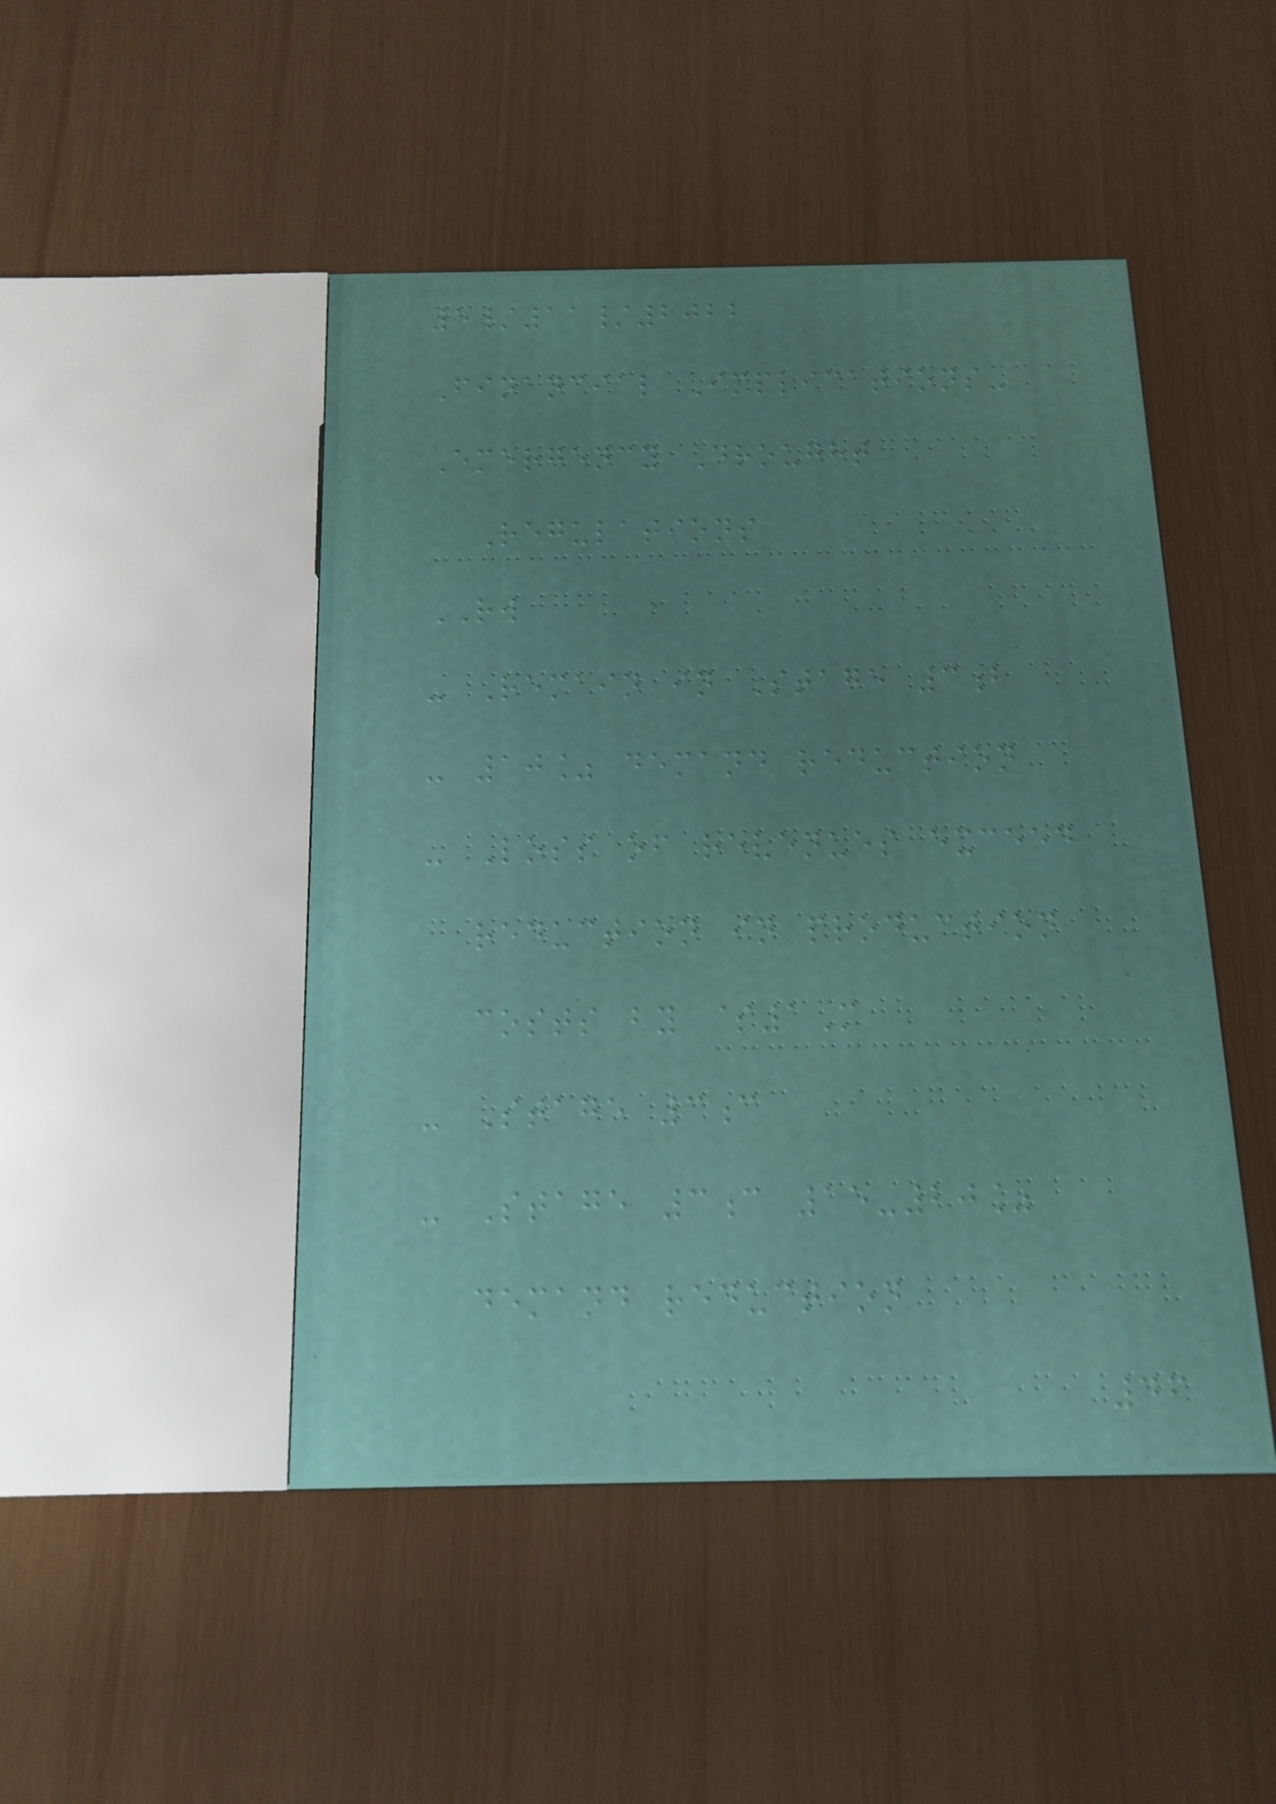5/11/2022
Financial Implications-
Emergency Drought
Regulations
RW
- Remain in Stage 3b
- 10% demand reduction
- Loss of revenues exceed
reduction in production
costs by $1M
- Stage 3c
- Stage 3c 15-20%
demand reduction
46
